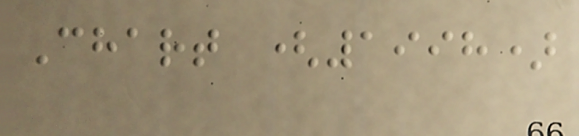Chart (1998)
